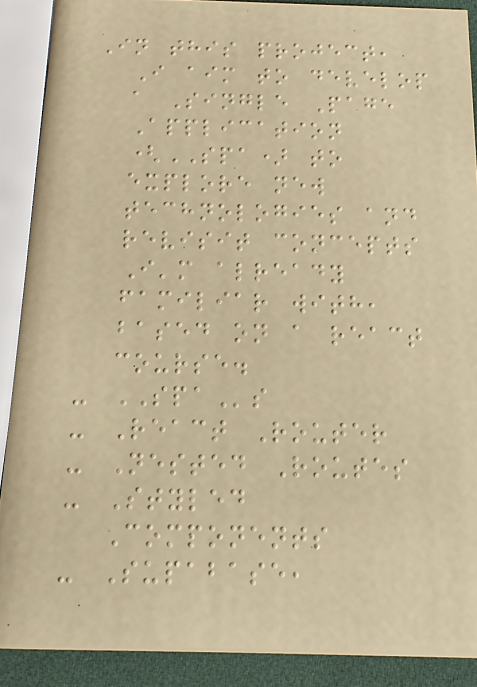In this project,
I aim to develop
a Single Page
Application
(SPA) to
explore new
technologies and
revisit concepts
I'm already
familiar with,
based on a react
course.
- SPAs
- React Router
- Nested Routes
- Styled
Components
- Supabase,
